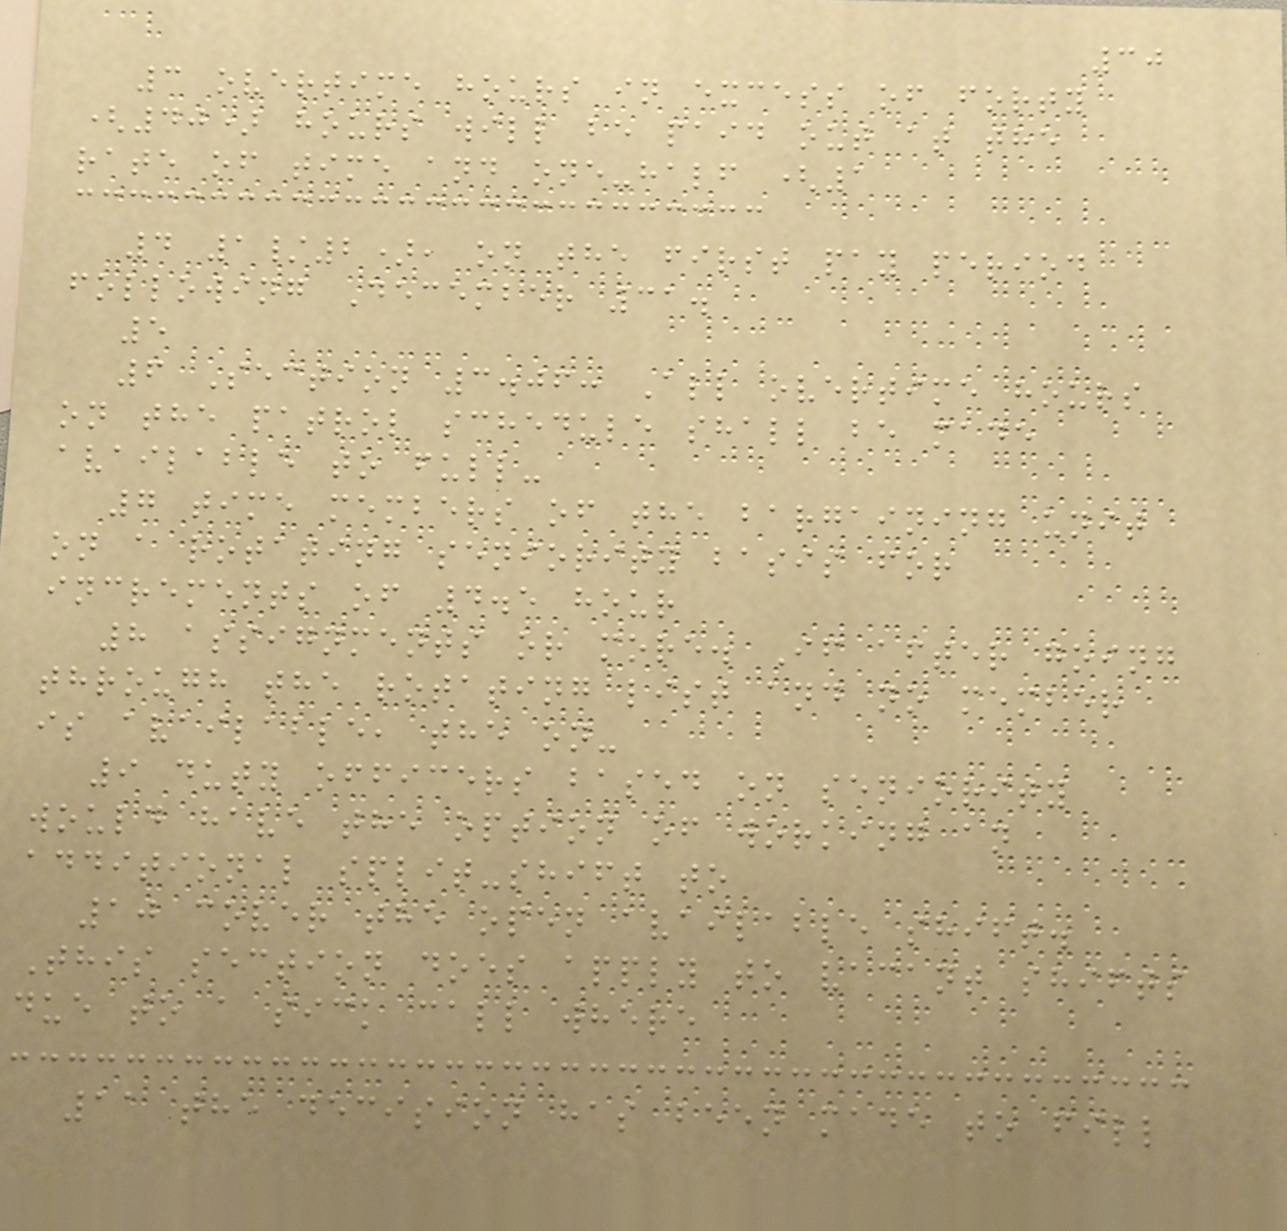30
3 overtime hours in excess of forty
(40) hours will be paid out at the
rate of time and one-half (1
4 1/2), on the first pay period
following December 31.
5
6 Section 3.06: All overtime hours
on the patrol schedule shall be made
available to full-
7 time members of the bargaining unit
on a rotating seniority basis for
increments of 4.5 hour
8 assignments or more. If after going
through the rotating list and no member
is available, the on-
9 duty officers based on seniority
would have the option of working an
additional split-shift to
10 cover the open available shift.
This section does apply to vacant shifts
due to a sick call where
11 the decision has been made to fill
